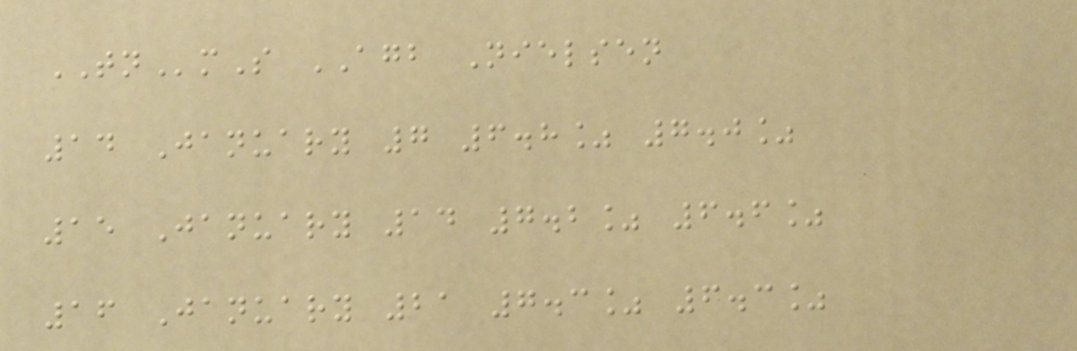TNmS AGB Nielsen
14 January 7 6.8% 7.0%
15 January 14 7.2% 6.6%
16 January 21 7.3% 6.3%
